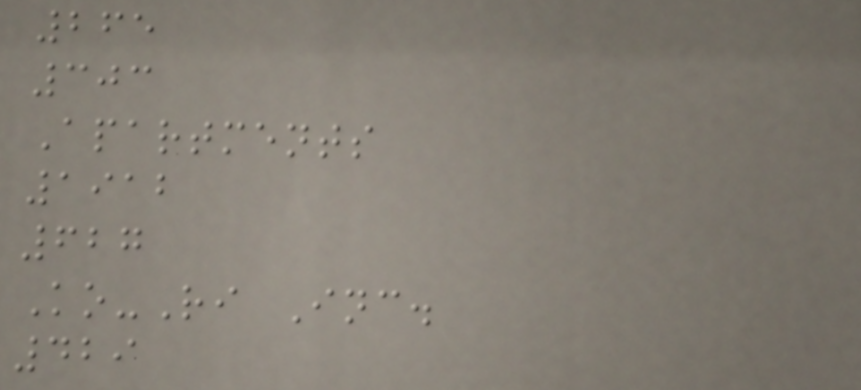265
303
Apartments
1912
627
Ko-Ri Inc.
429
